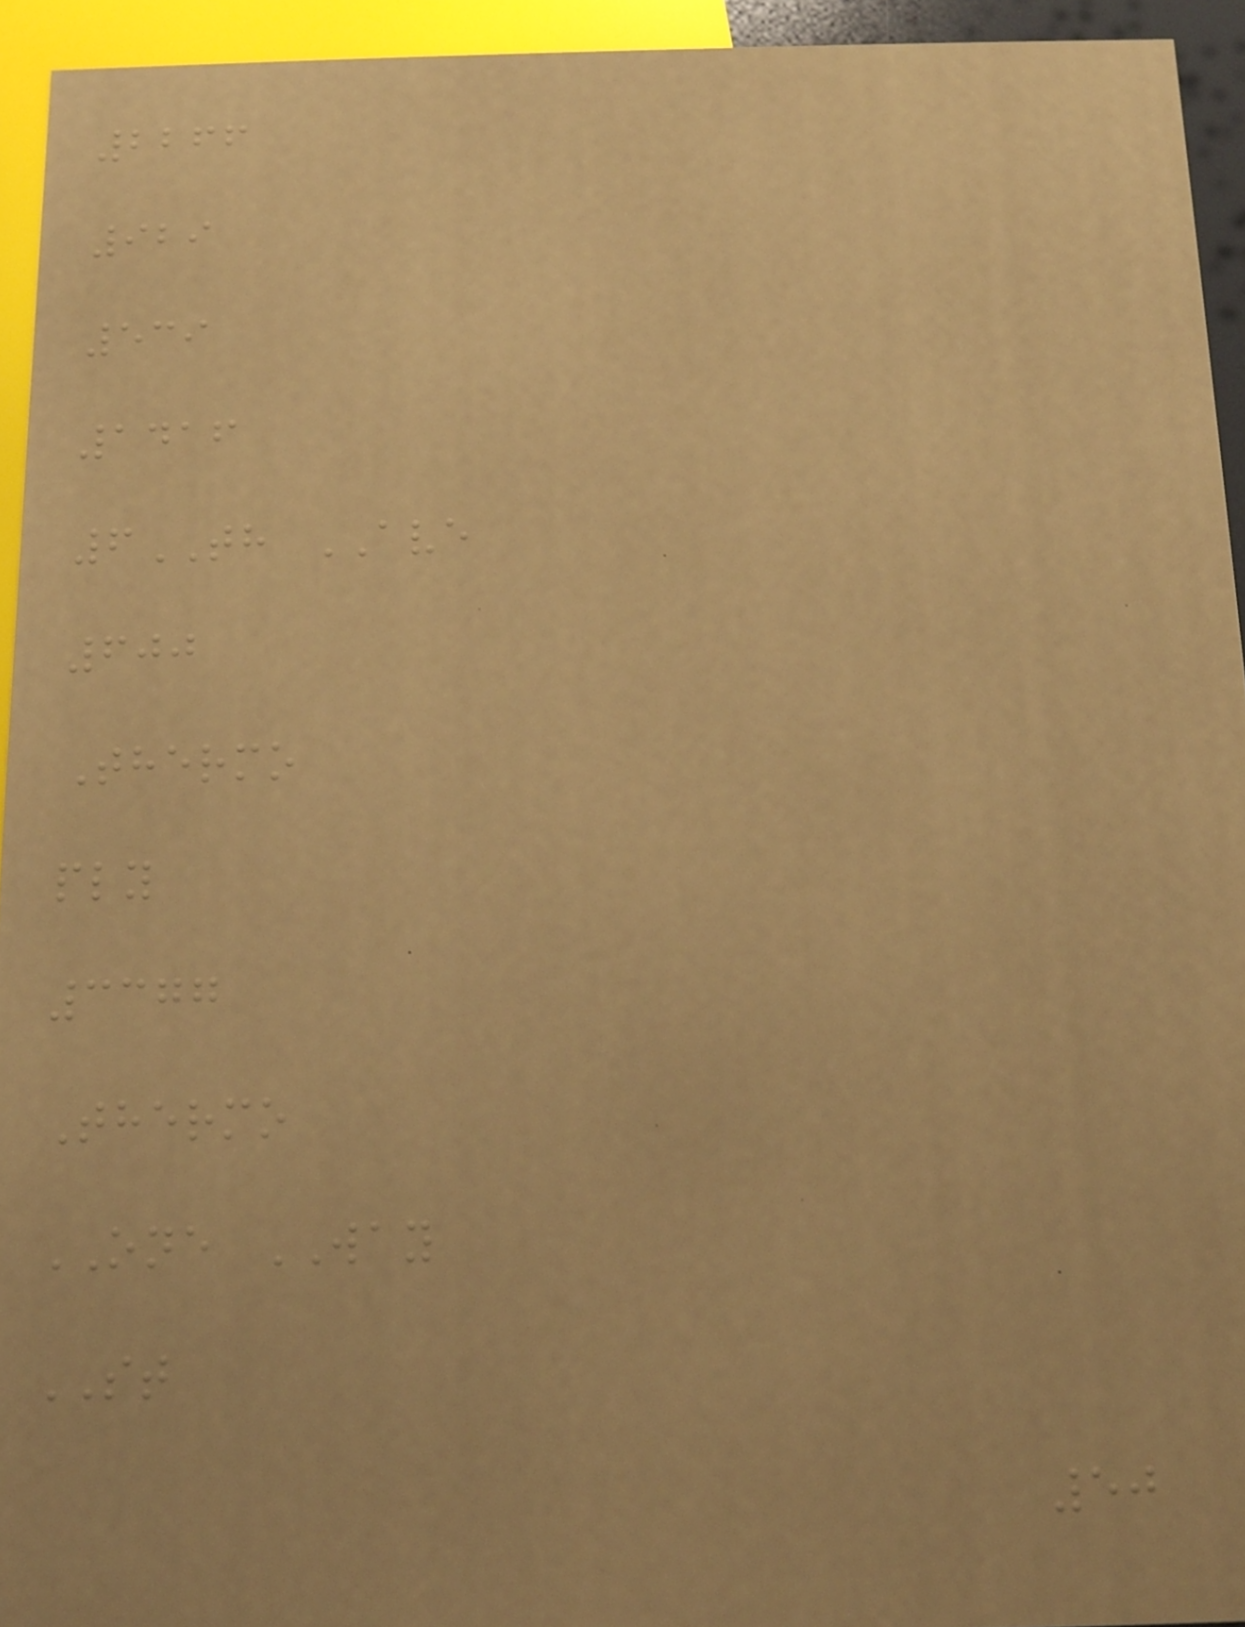2266
929
539
1416
6TH AVE
600
Thermo
ply
3377
Thermo
ONE WAY
ST
50
